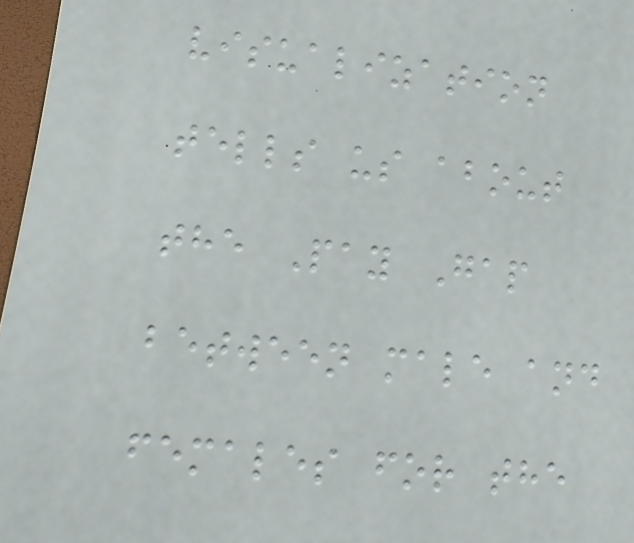visualization
tells us about
the Pay Gap
between male and
females for the
